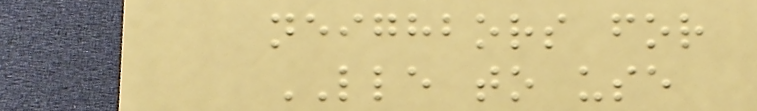neighbors for
LLE to use
